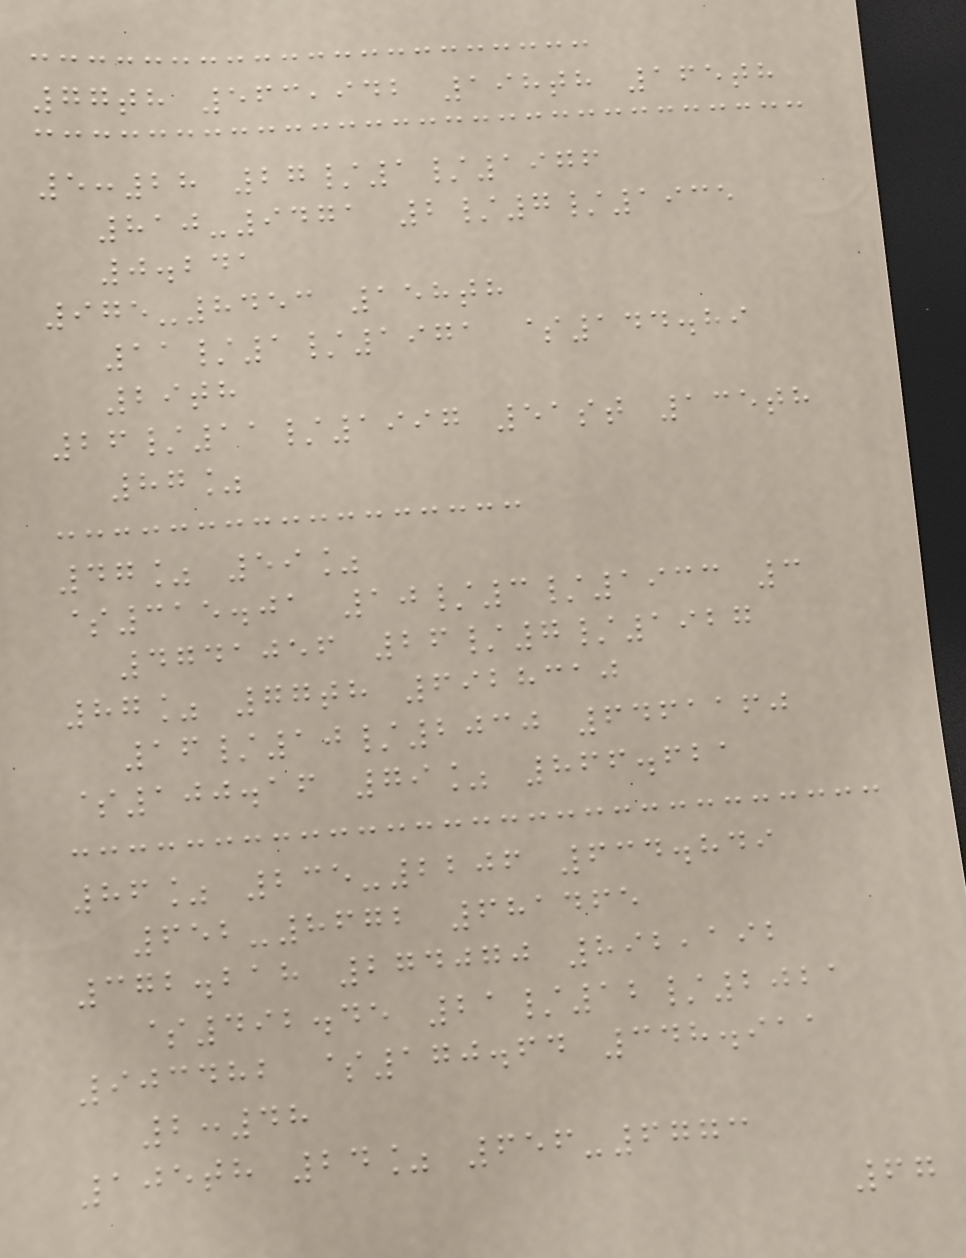77th 563,942 198th 165th
5:28 27/1/1976
810-9471 2/7/1935
0.241
975-8453 158th
11/1/1971 $144.89
29th
26/11/1997 51st 135th
87%
47% 59%
$315.01 10/3/1933 3
4741056 26/7/1927
87% 77th 6928310
16/10/2030 6461160
$100.16 79% 866.621
86% 235-2206 634.849
652-8672 681465
372.218 274070 892,192
$492.45 21/12/2021
903482 $170.64 348.911
2:48
105th 24% 656-6773
67
